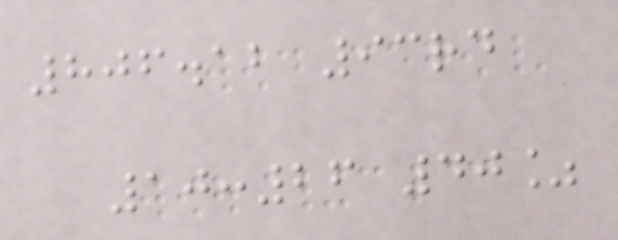806.12 93rd
10:26 40%
